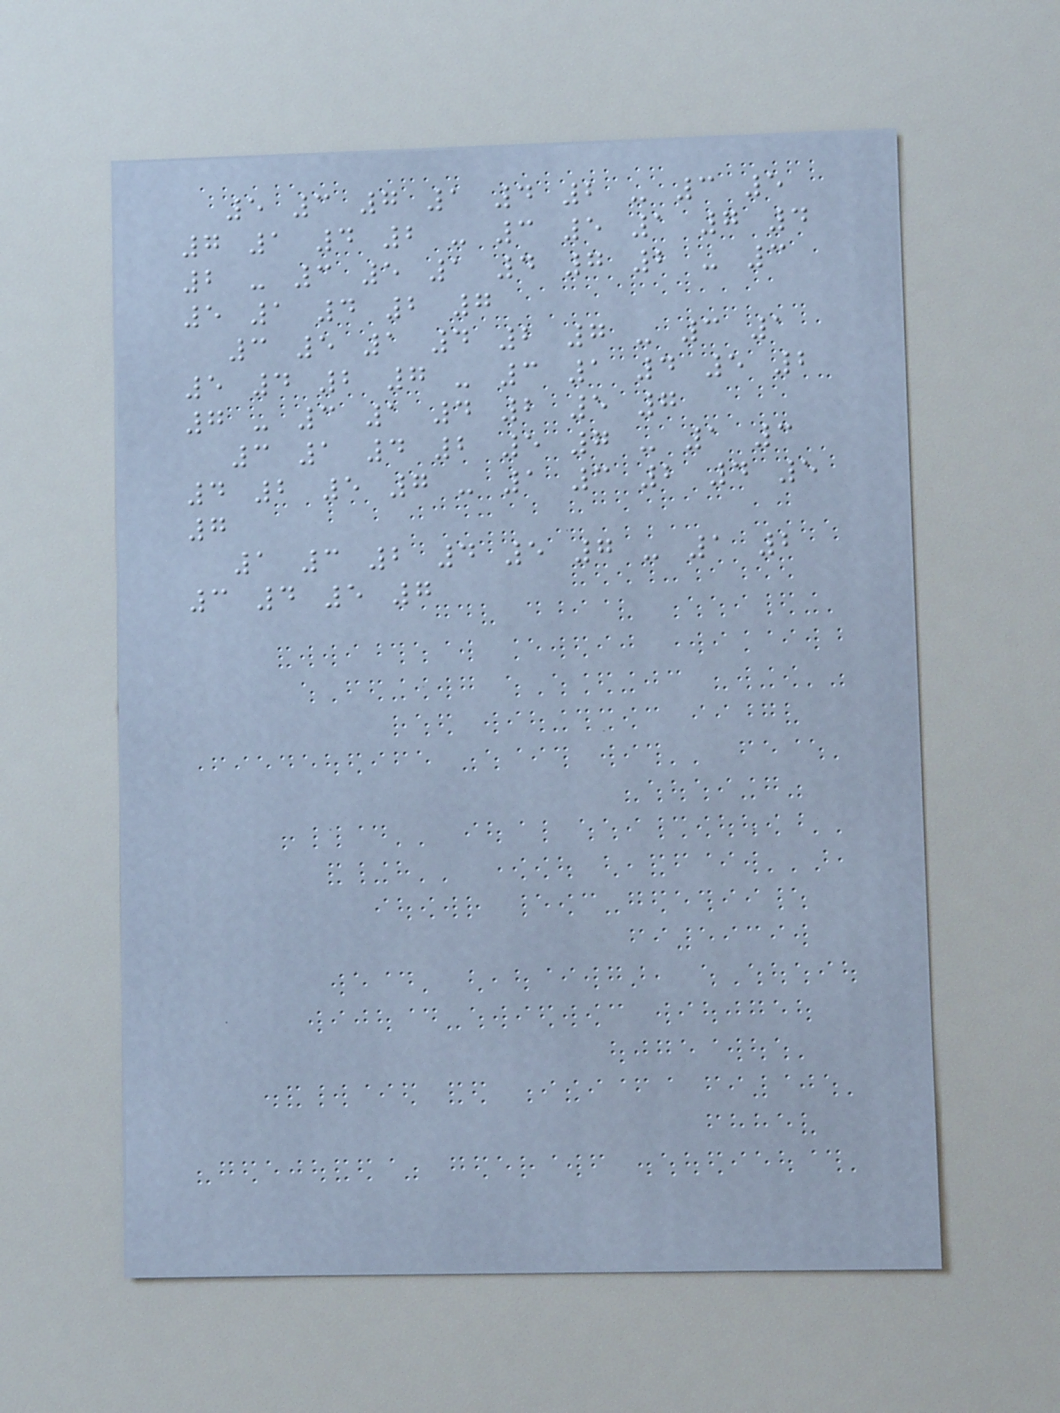5 3 7 1 4 2 - 3 5
7 1 4 2 - 3 5 1 7 4
2 - 3 5 1 4 7 2 - 3
5 1 4 2 7
3 5 1 4 2 7 - 3 1
5 4 2 7 - 3 1 4 5 2
7 - 3 1 4 2 5 7
3 1 4 2 5 7 - 1 3
4 2 5 7 - 1 3 2 4 5
7
1 3 2 4 5 7 - 1 2
3 4 5 7
